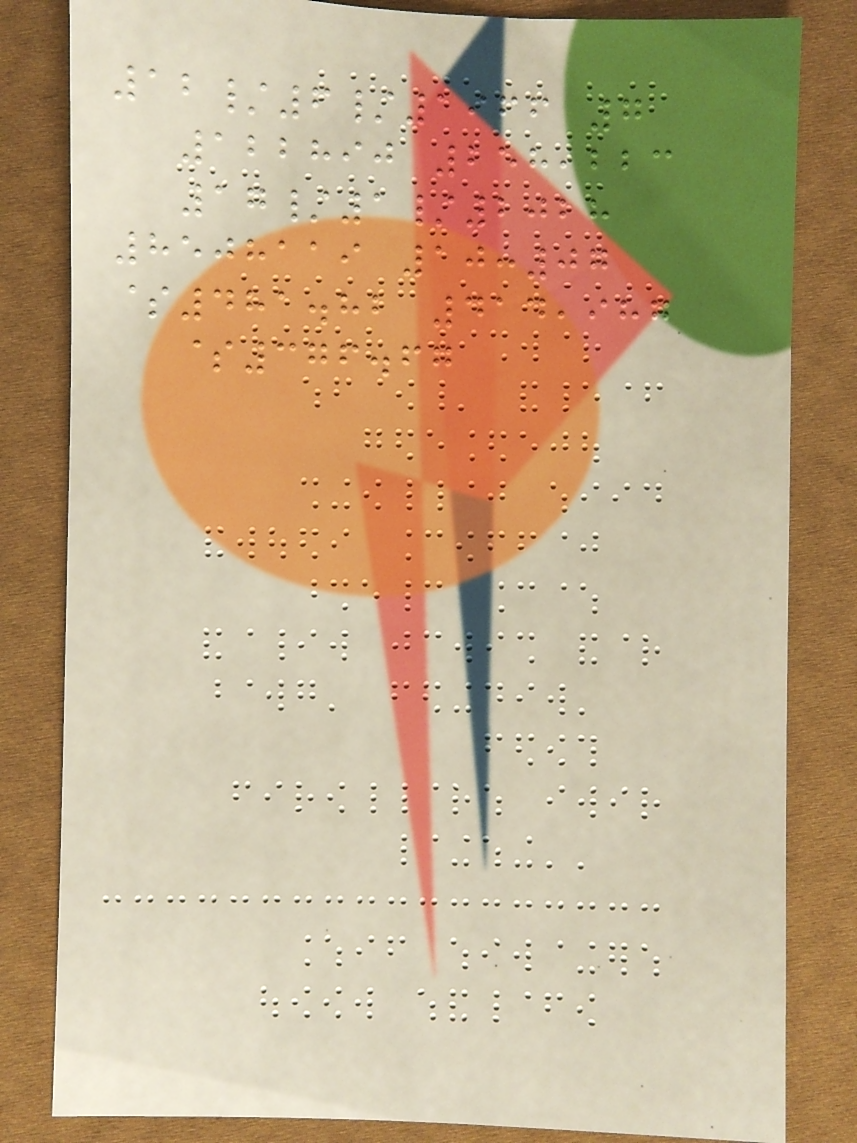12/6/1966 7
122890 258,223
17/1/2028
8508119 10:07
$481.82 414,987
$376.67
